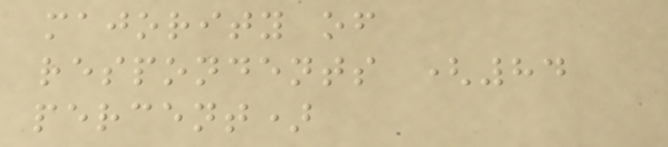majority of
respondents (84
percent)
